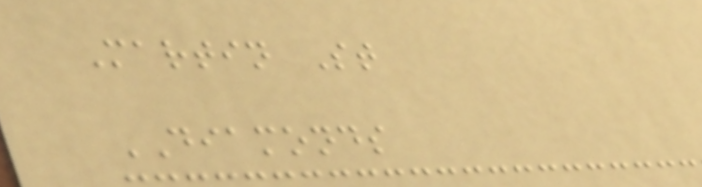Martin St
DIAMONDS
